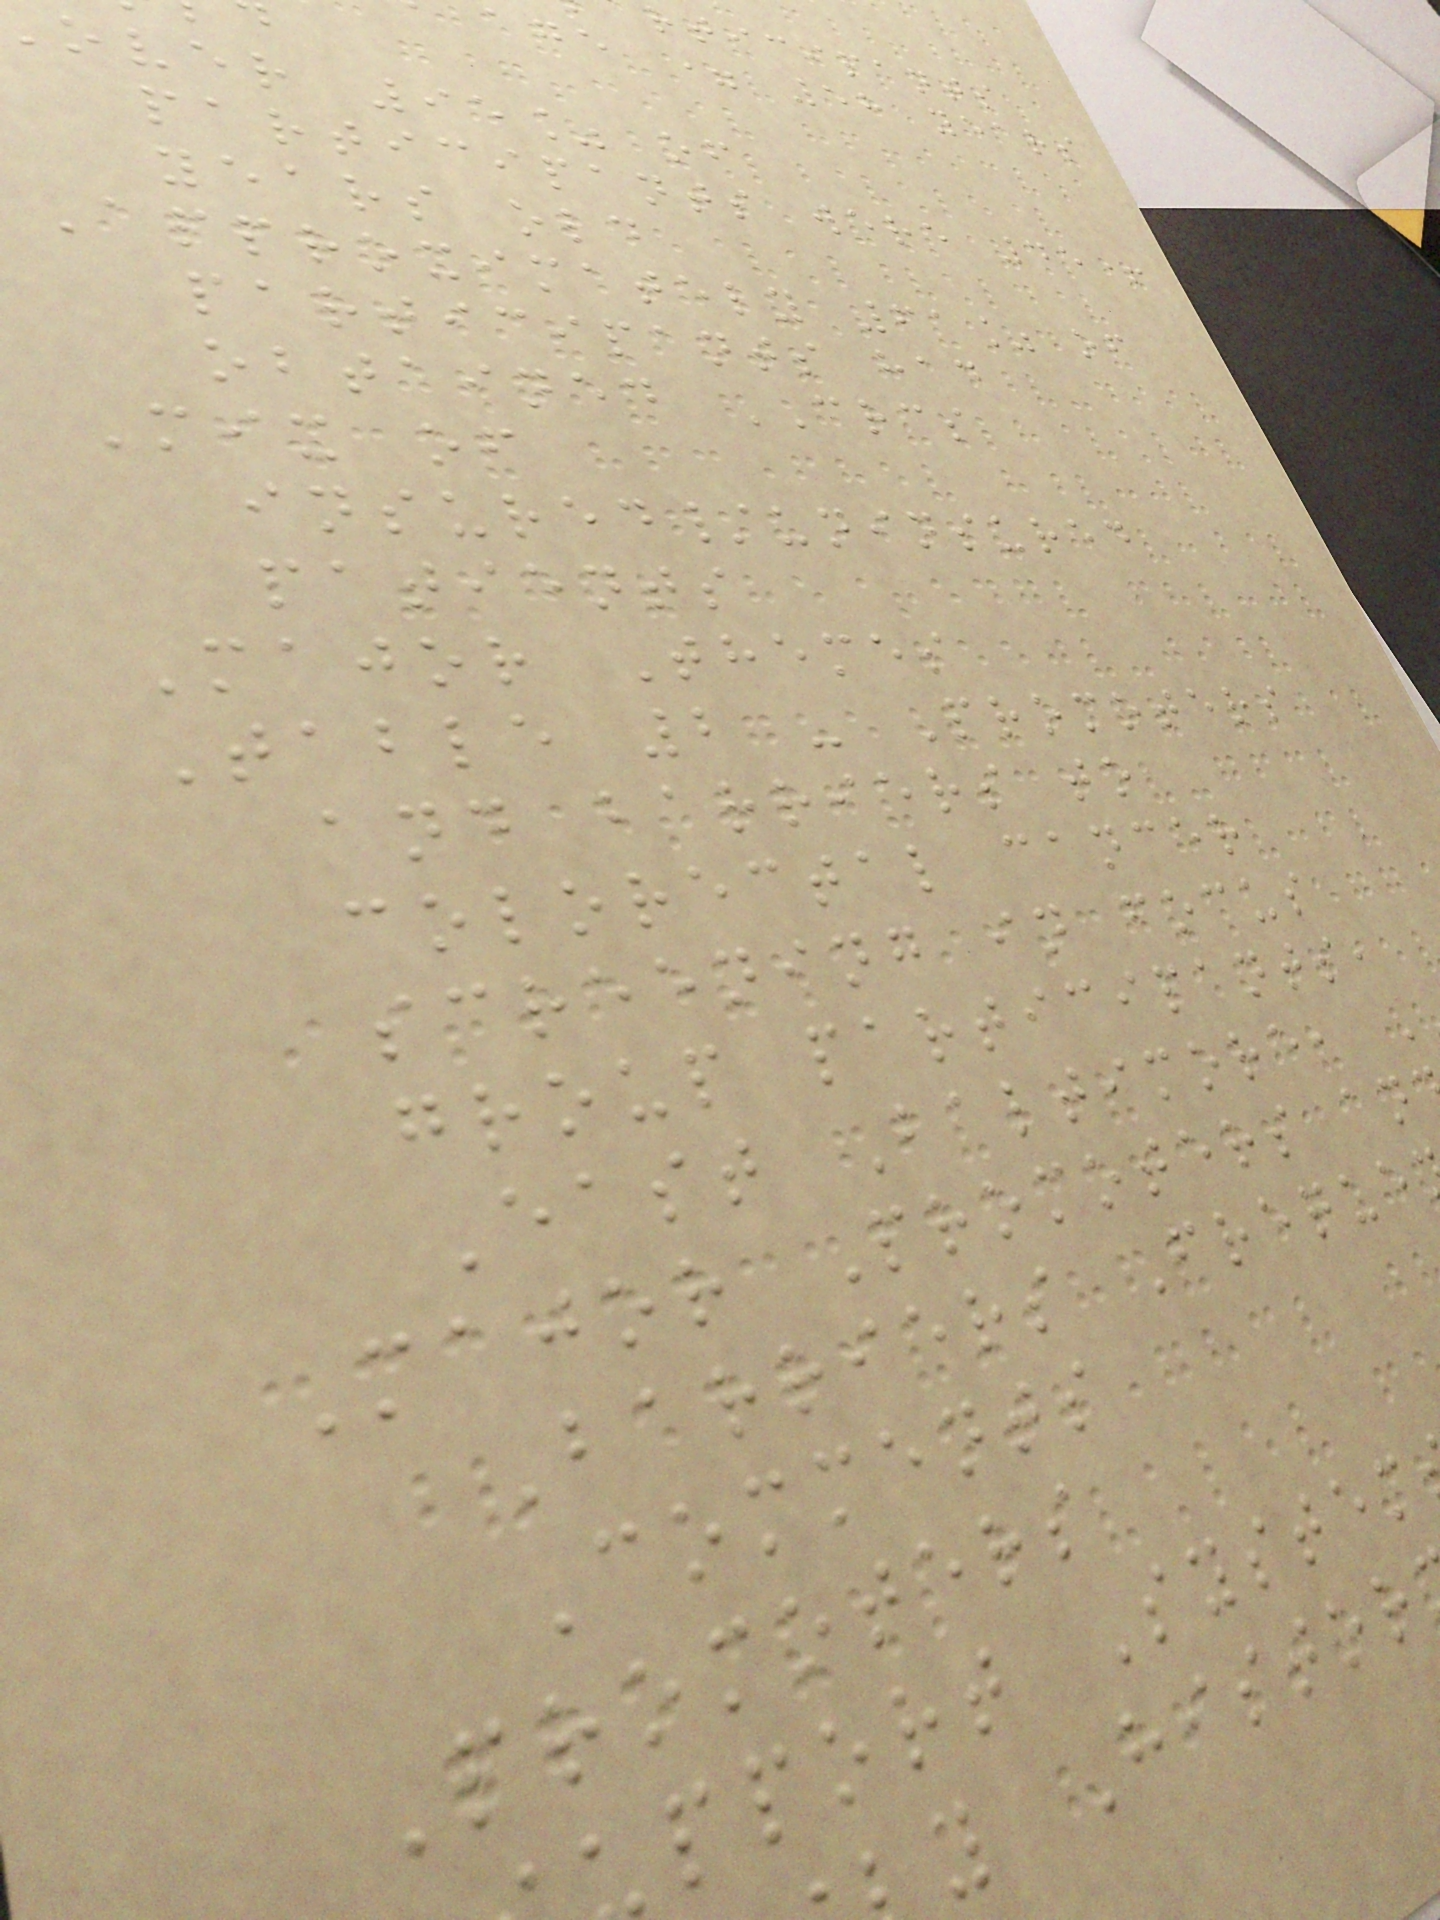rticipants
age = 58 years
over 95% of
participants were 45+
years old
Approximately 61% of
participants had
obtained CRCS
Mix of
insured/uninsured
patients
Major Themes
Table 2 - Promoters
and barriers to
colorectal cancer
screening in focus
group participants,
East Baltimore,
Major Promoters an
Barriers Freque
Comments
Promoters
pport System
y Histor
